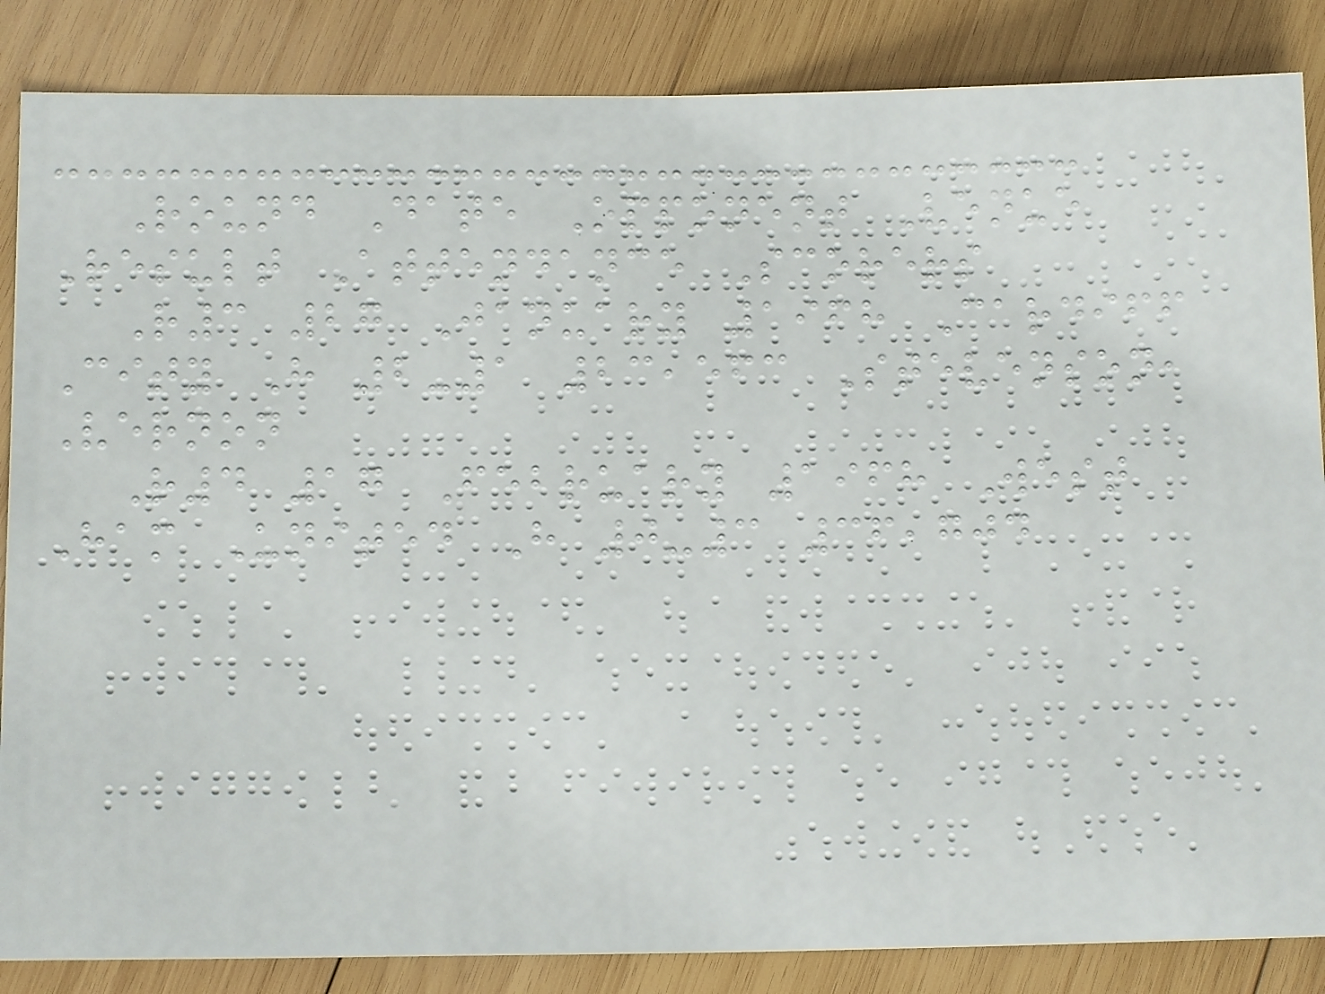Round Date Opponent Venue
Result Attendance Scorers
R3 27 January 1968 Cardiff
City H 2-1 23,563 Stevenson,
Vernon
R4 17 February 1968 West
Ham United H 0-3 36,704
